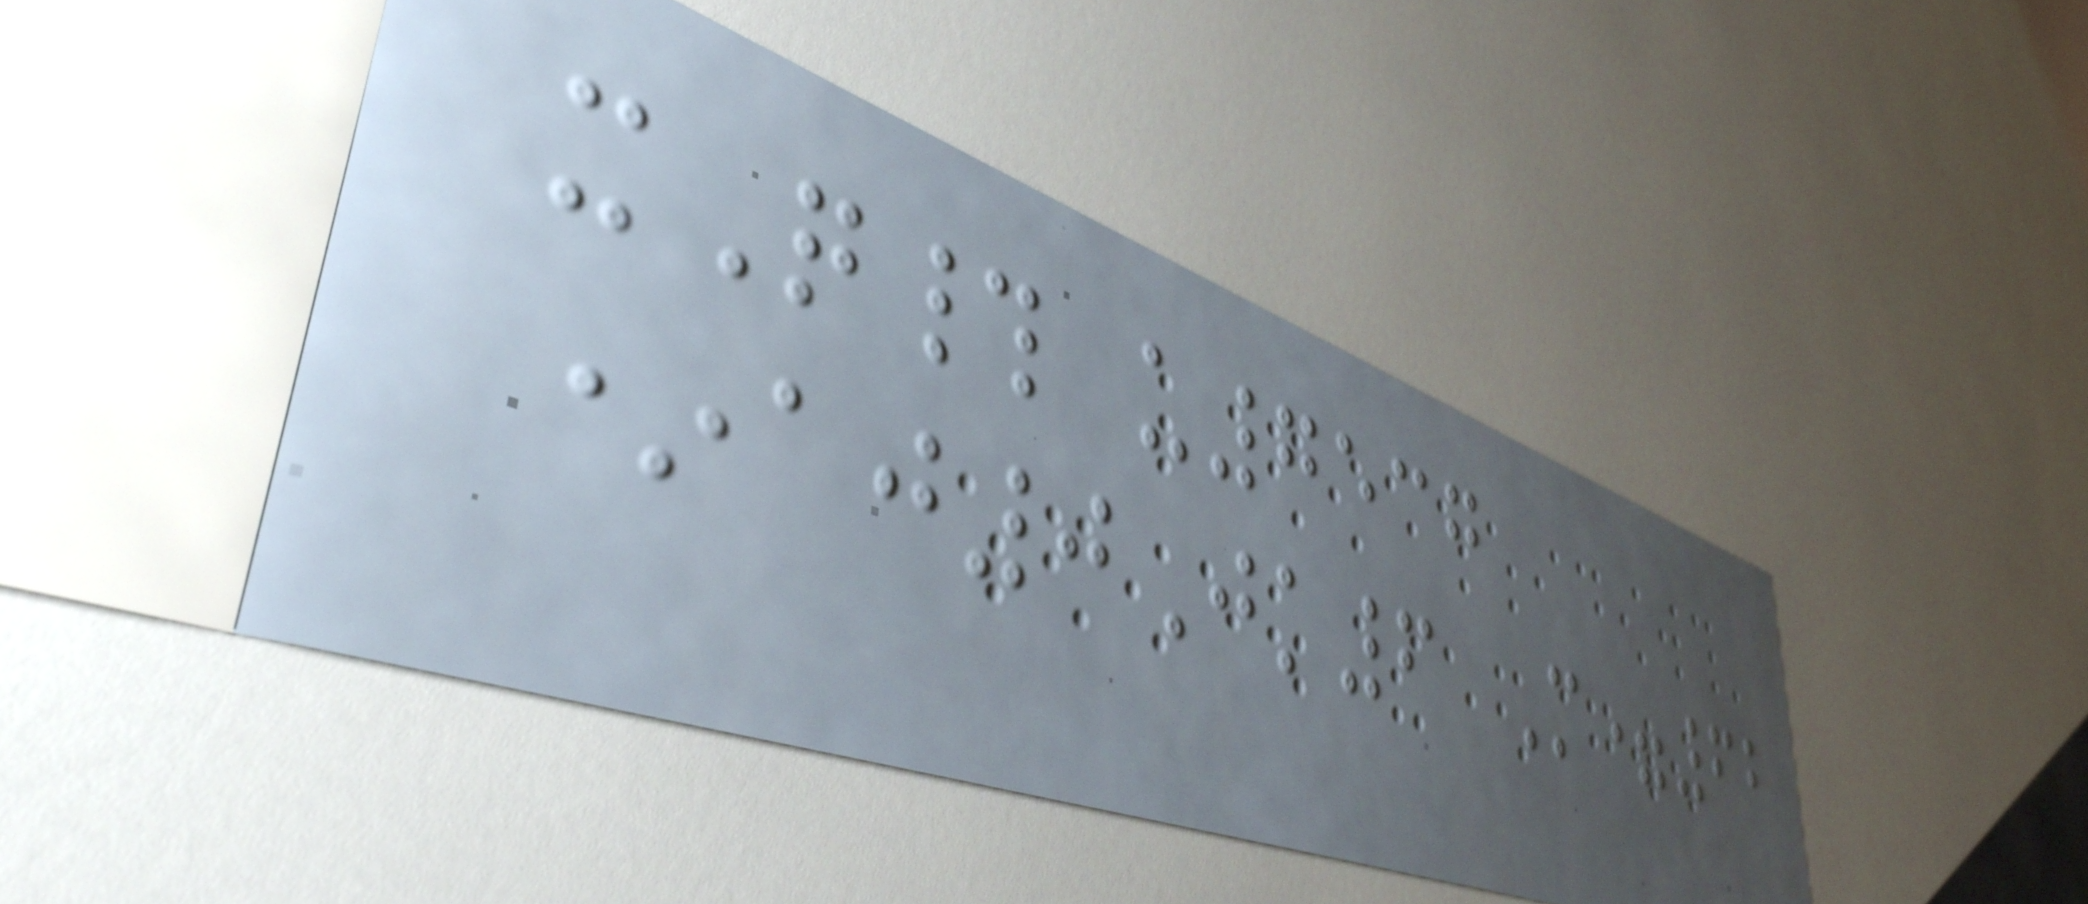xQ# u7537
*aj0Jk6 M=62
